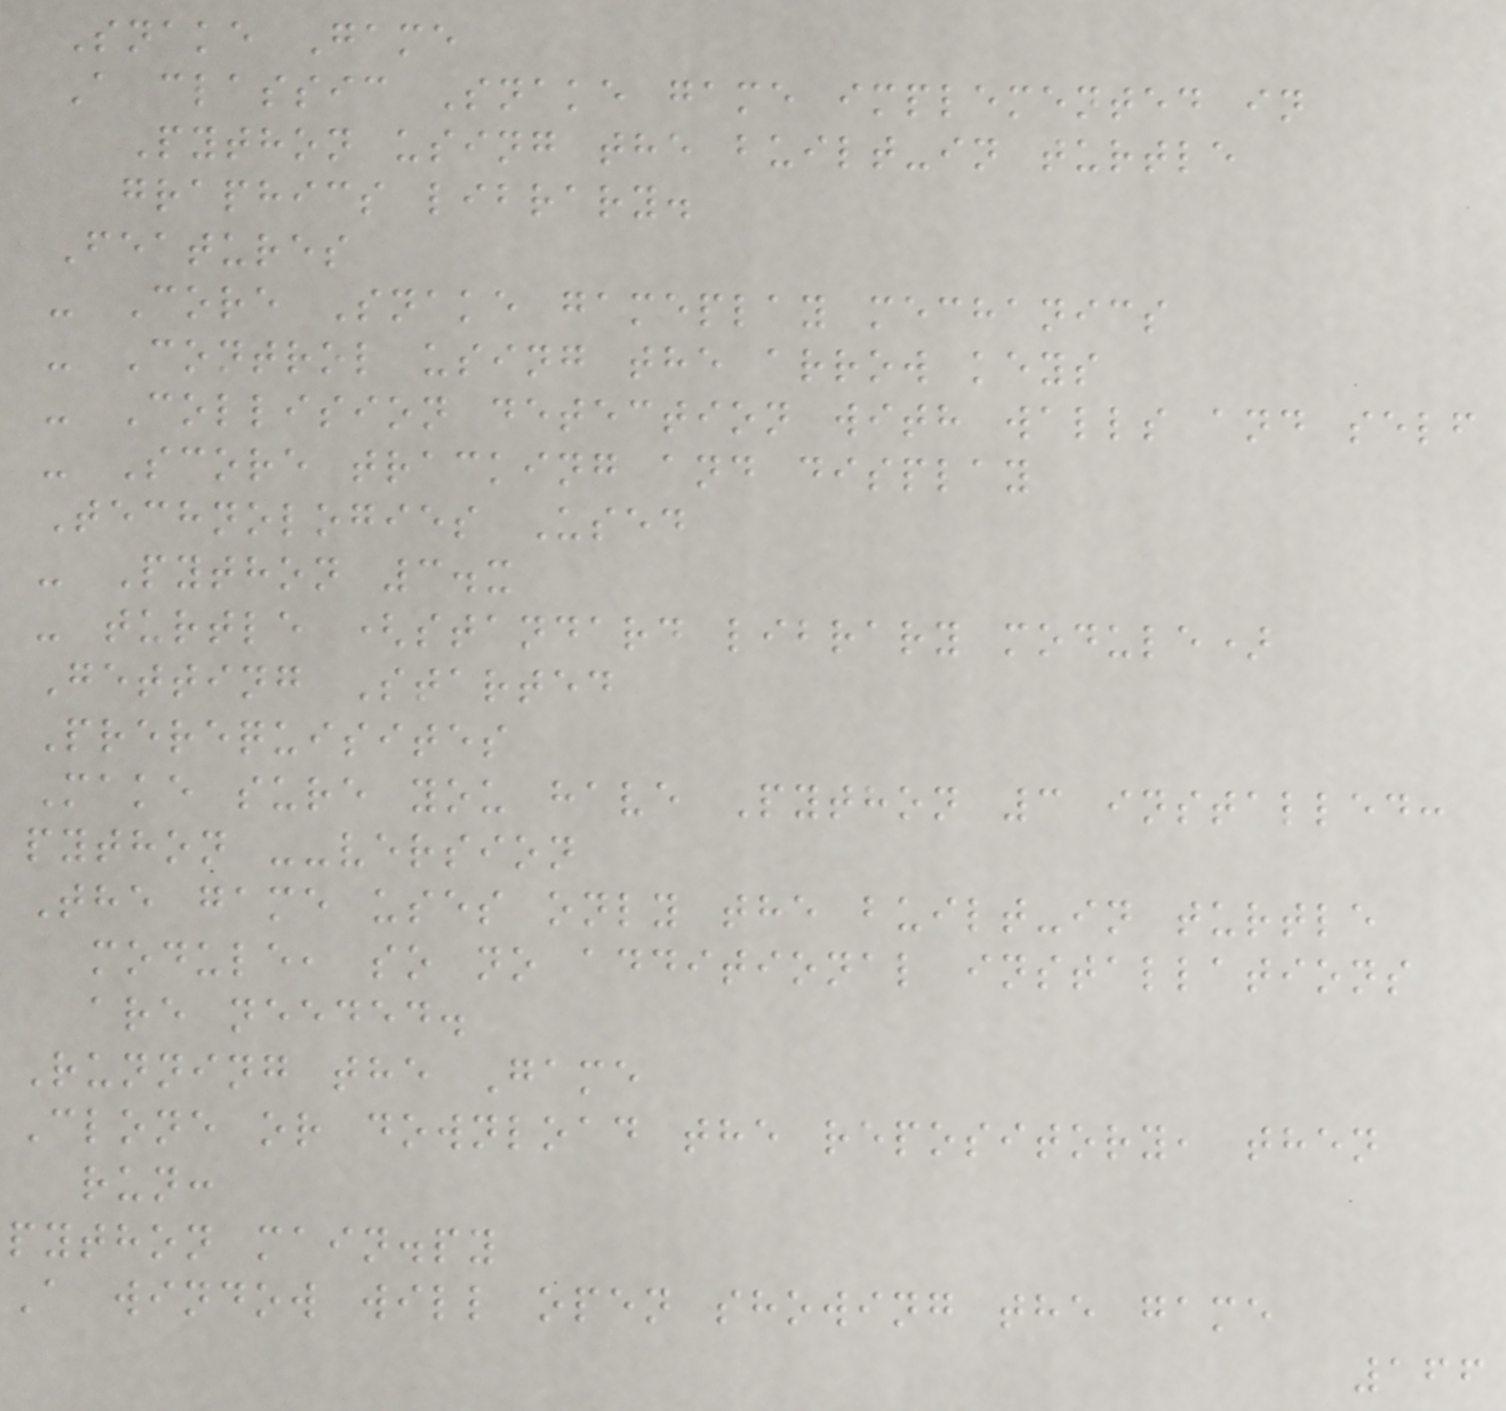Snake Game
A classic Snake game implemented in
Python using the built-in turtle
graphics library.
Features
- Core Snake gameplay mechanics
- Control using the arrow keys
- Collision detection with walls and self
- Score tracking and display
Technologies Used
- Python 3.x
- turtle (standard library module)
Getting Started
Prerequisites
Make sure you have Python 3 installed:
python --version
The game uses only the built-in turtle
module, so no additional installations
are needed.
Running the Game
Clone or download the repository, then
run:
python main.py
A window will open showing the game
166
